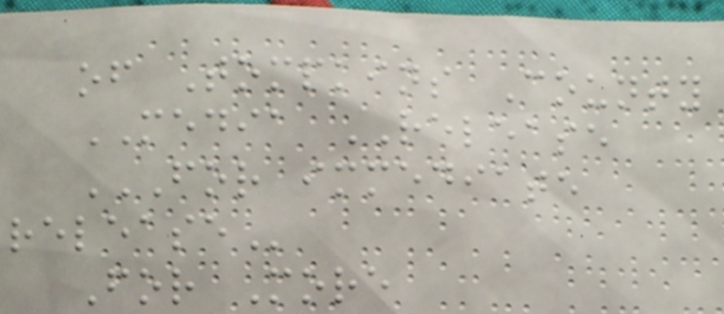of Tompkins County
MEDIA RELEASE
FOR IMMEDIATE
RELEASE
For More
